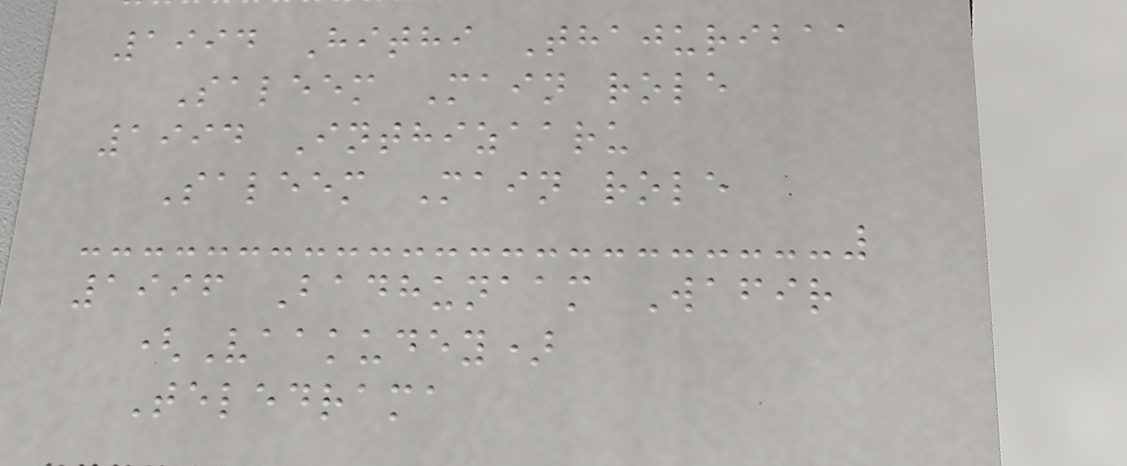1994 Hithi Thajuribaa
Saleem Main role
1994 Inthizaaru
Saleem Main role
1996 Badhunaam Wafir
(Vaakudey)
Teledrama
